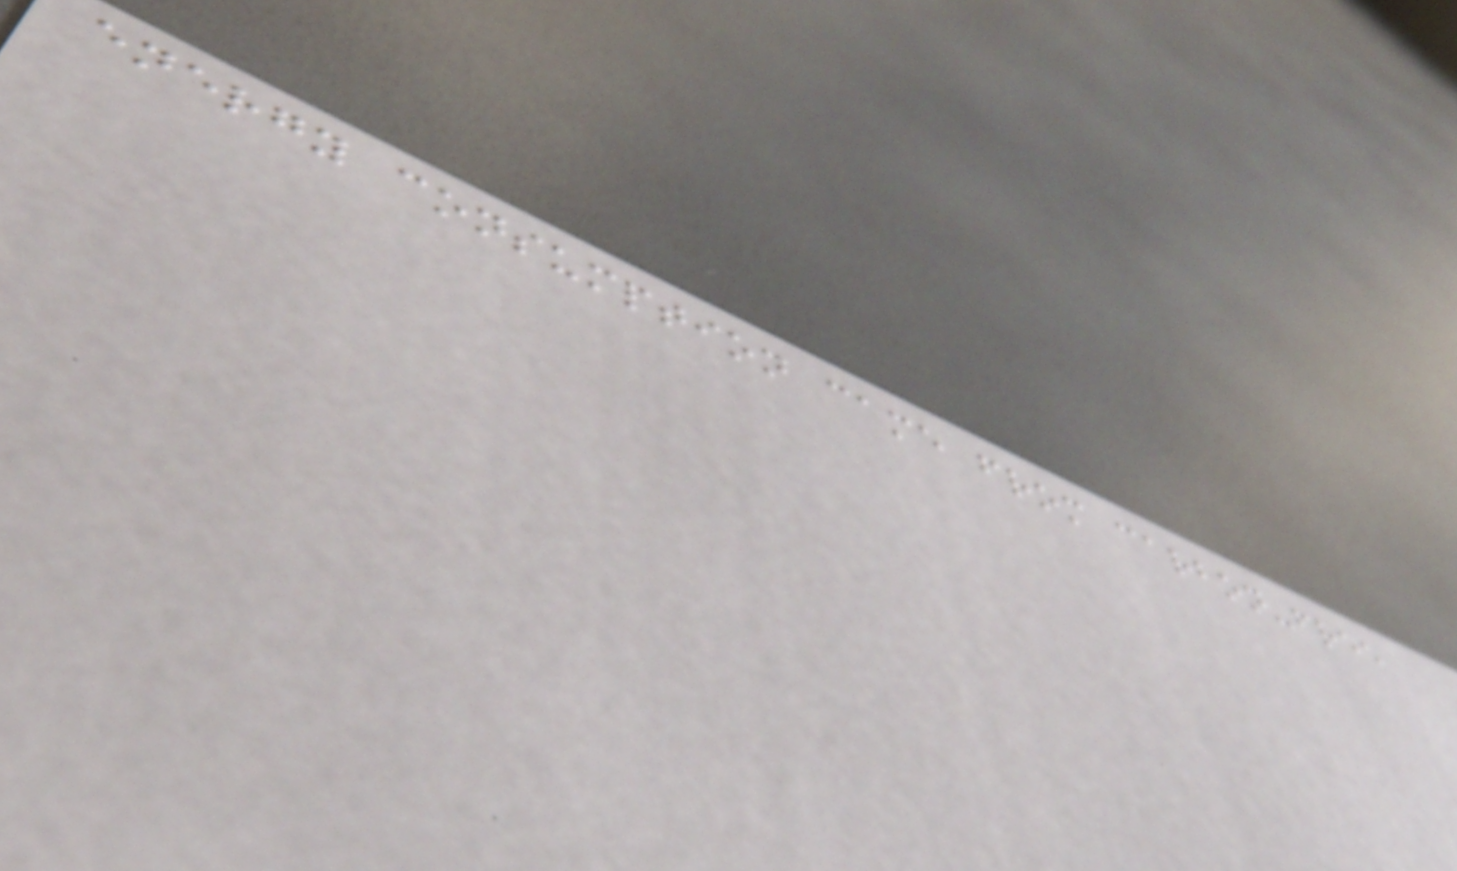energy consumption came from carbon-free
